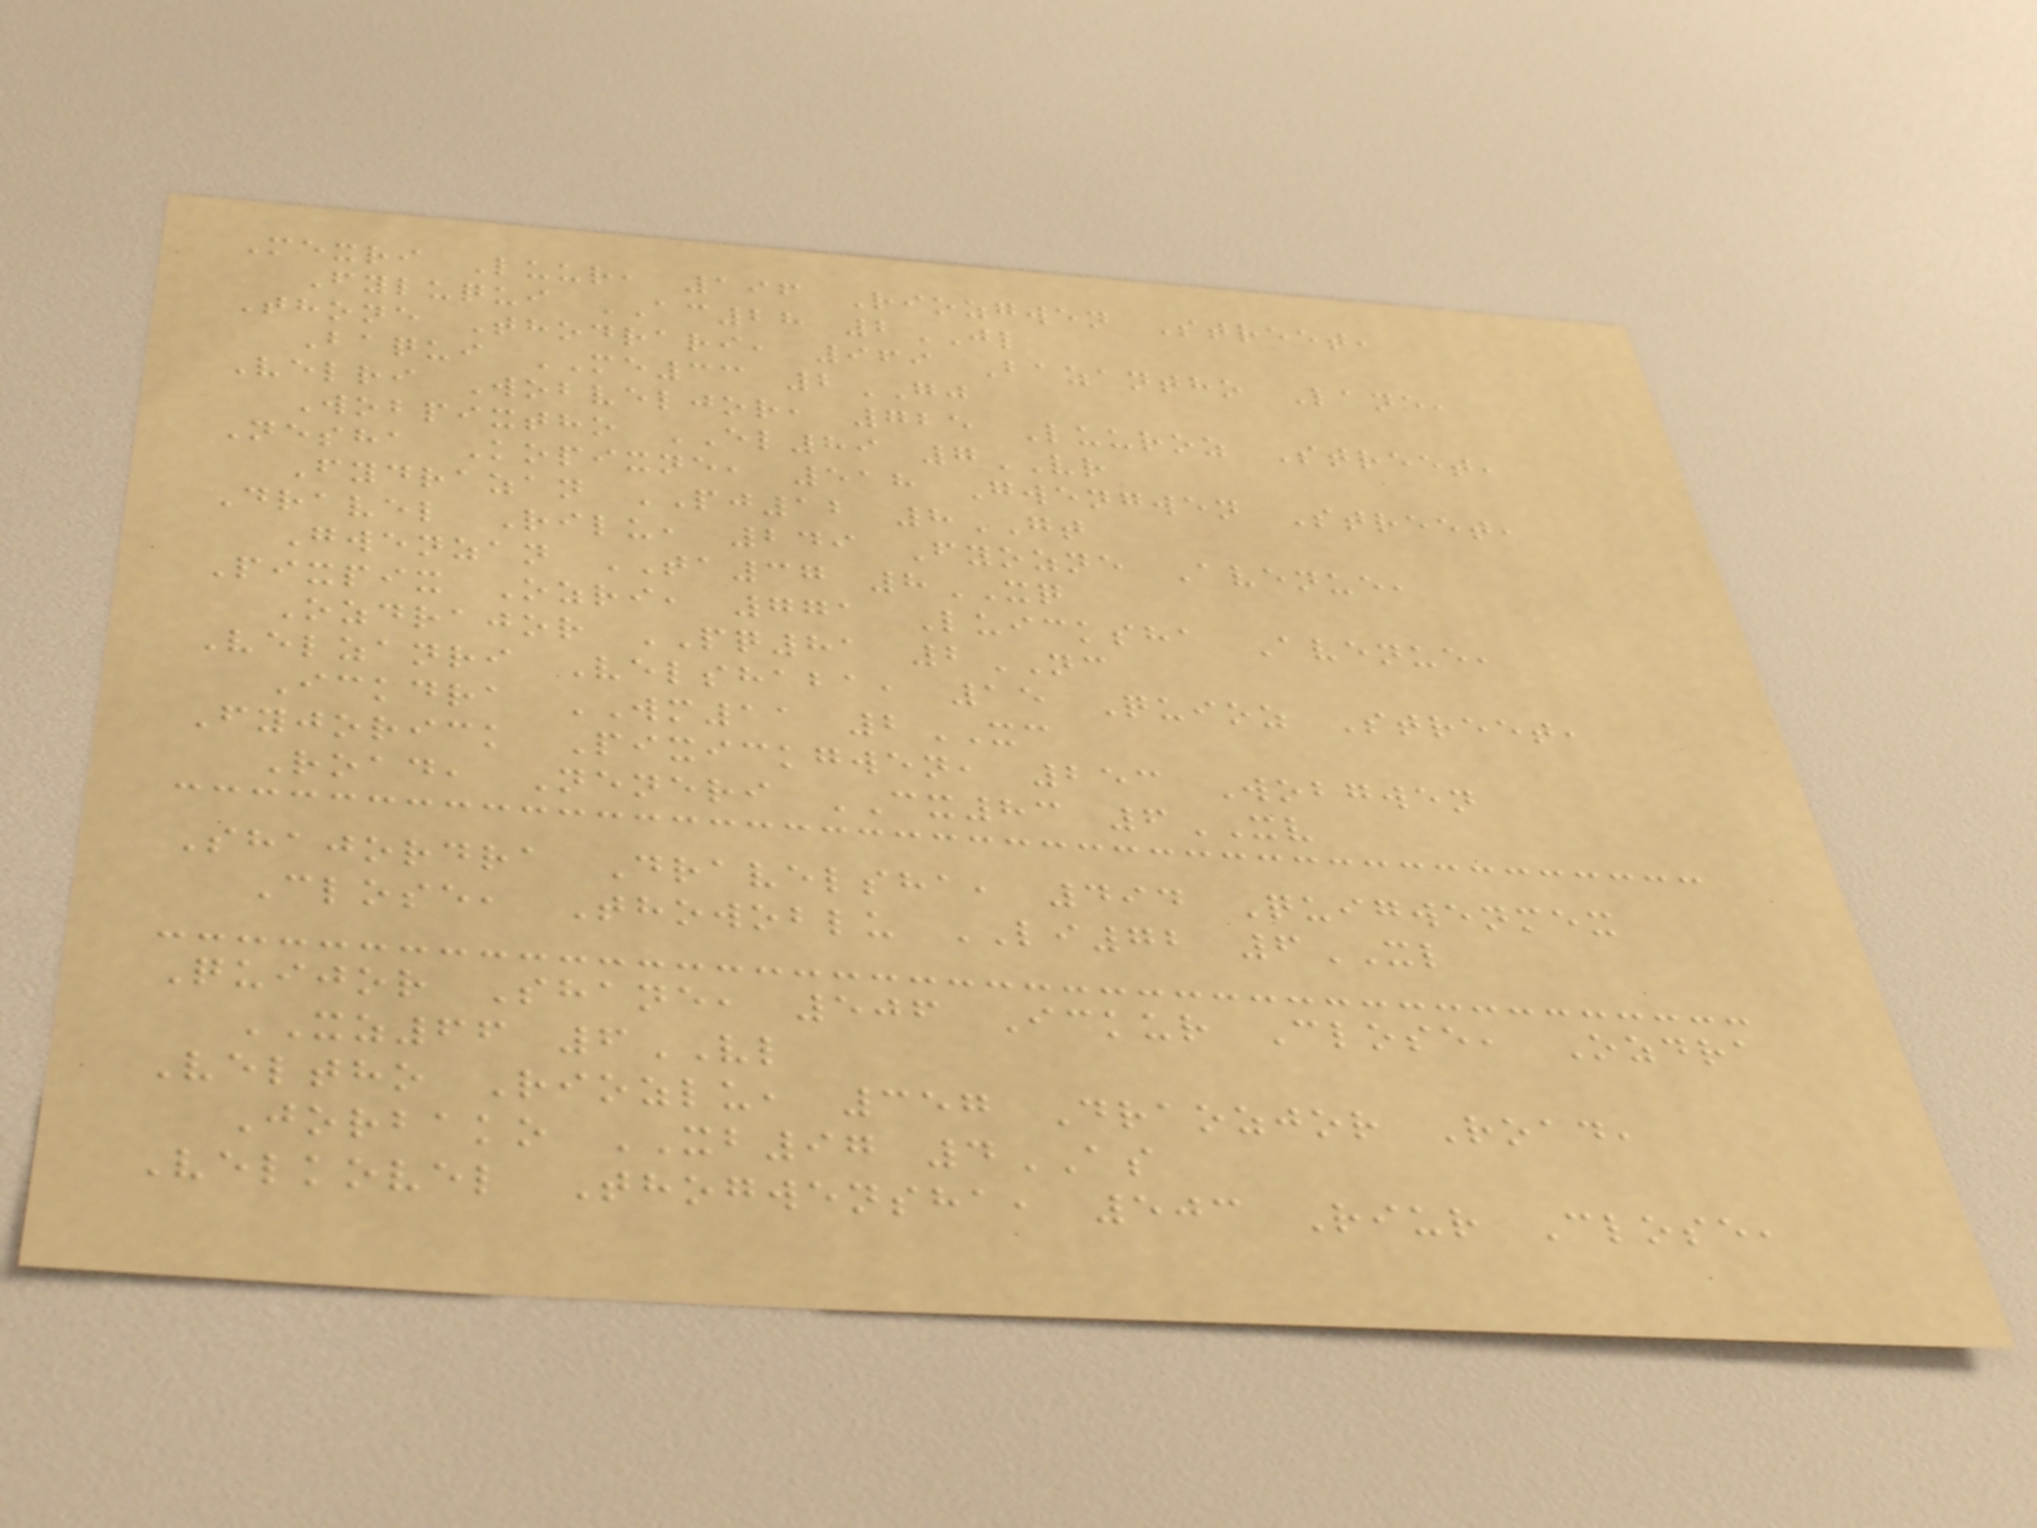Mexri Luur, 196 Riozgwen Street,
Fyluqui AC28 2JL
Thone Thodrari, 969 Bazantho Lane,
Baqui ME33 2GJ
Velri Wobveljor, 725 Luuroz Street,
Wobpixtho EL89 7VR
Nesha Kopixne, 518 Gwengwen Street,
Fydrazan PJ12 8GT
Dravel Rilu, 249 Fyozne Avenue,
Gwenzan TA37 8XQ
Pixpix Ozri, 771 Luicksha Avenue,
Ozdrajor PQ81 2NC
Velzanri Velshaba, 15 Quioz Street,
Ickdra WM11 2XC
Fyjorick Pixickgwen, 253 Wobgwen
Road, Neneri CX83 6XV
Shajordra Dravelsha, 494 Quigwenmex
Close, Thowoblu LI72 6XL
Quijor Shane, 506 Ickur Close, Ozdra
XZ66 6VL
Veltho Riozlu, 357 Draozjor Road,
Jorbako XB97 4AS
Velkovel Thogwensha, 503 Riur Close,
